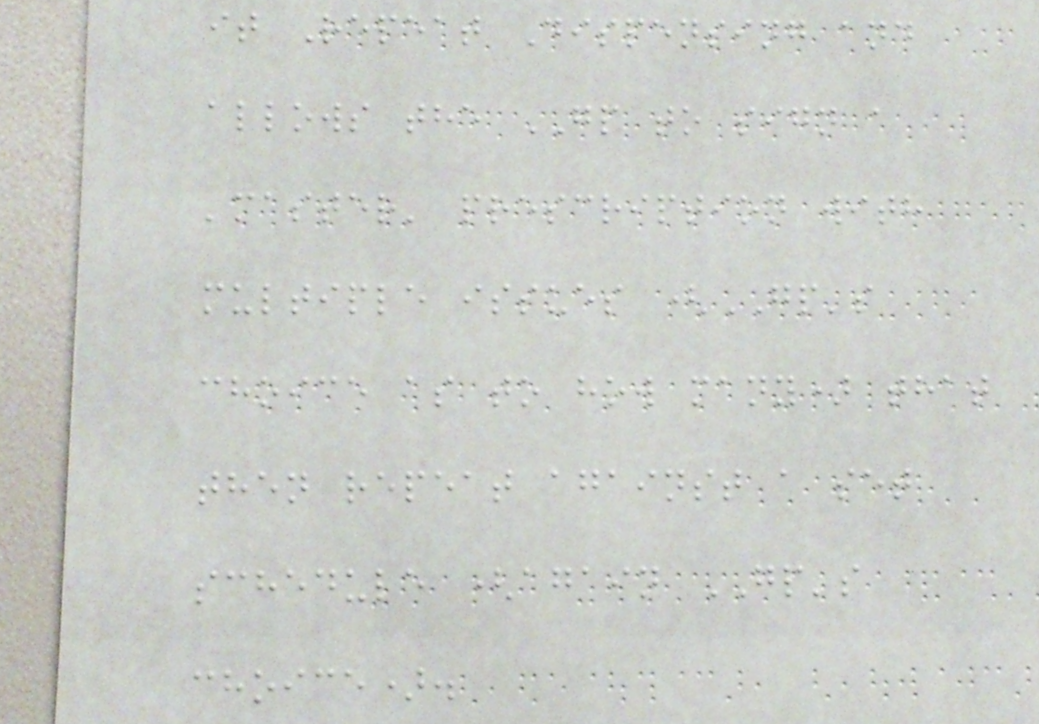it Repeat Dispensing and
allows the GP to sign a
'master' prescription with
multiple issues (GP's
choice as to how many) that
then repeat against a set
schedule (again GP's
choice).
